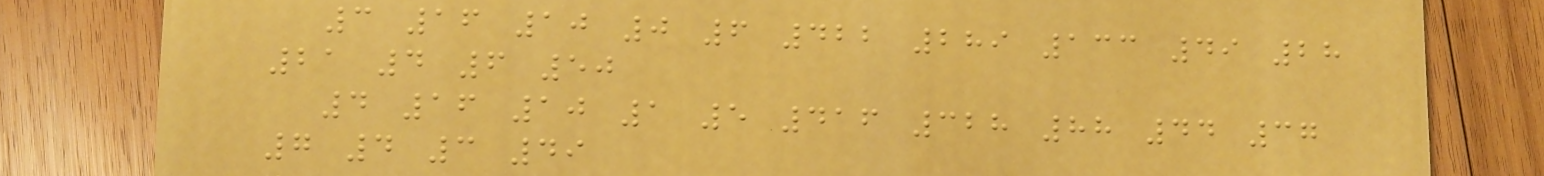3 16 10 0 6 422 289 133 49 28
21 4 6 50
4 16 10 1 5 416 328 88 44 37
7 4 3 49
